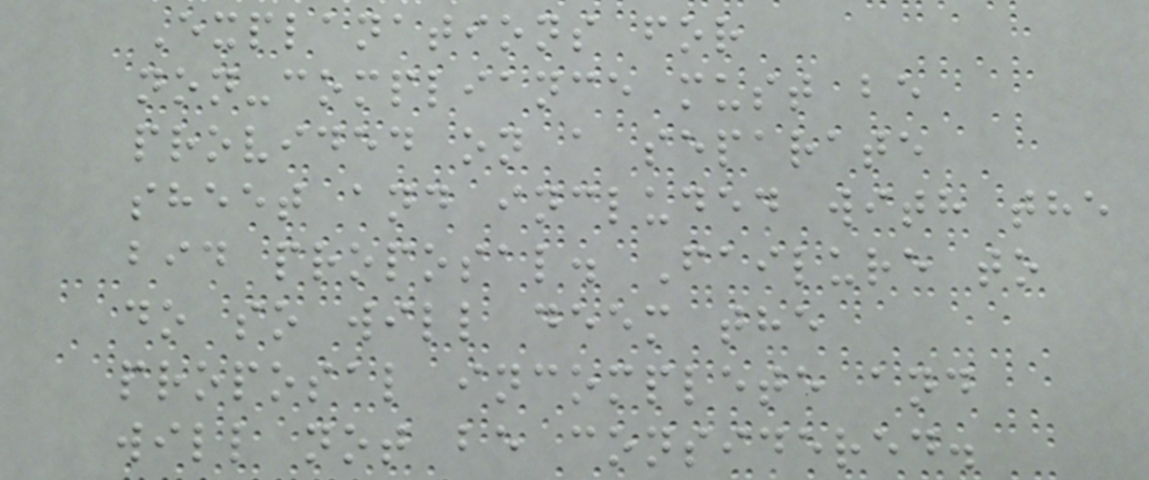Explanations for
non-compliance must be
provided on a separate
sheet and included with the
bid proposal. Failure to
do so will deem the
proposal incomplete and
will not be considered.
